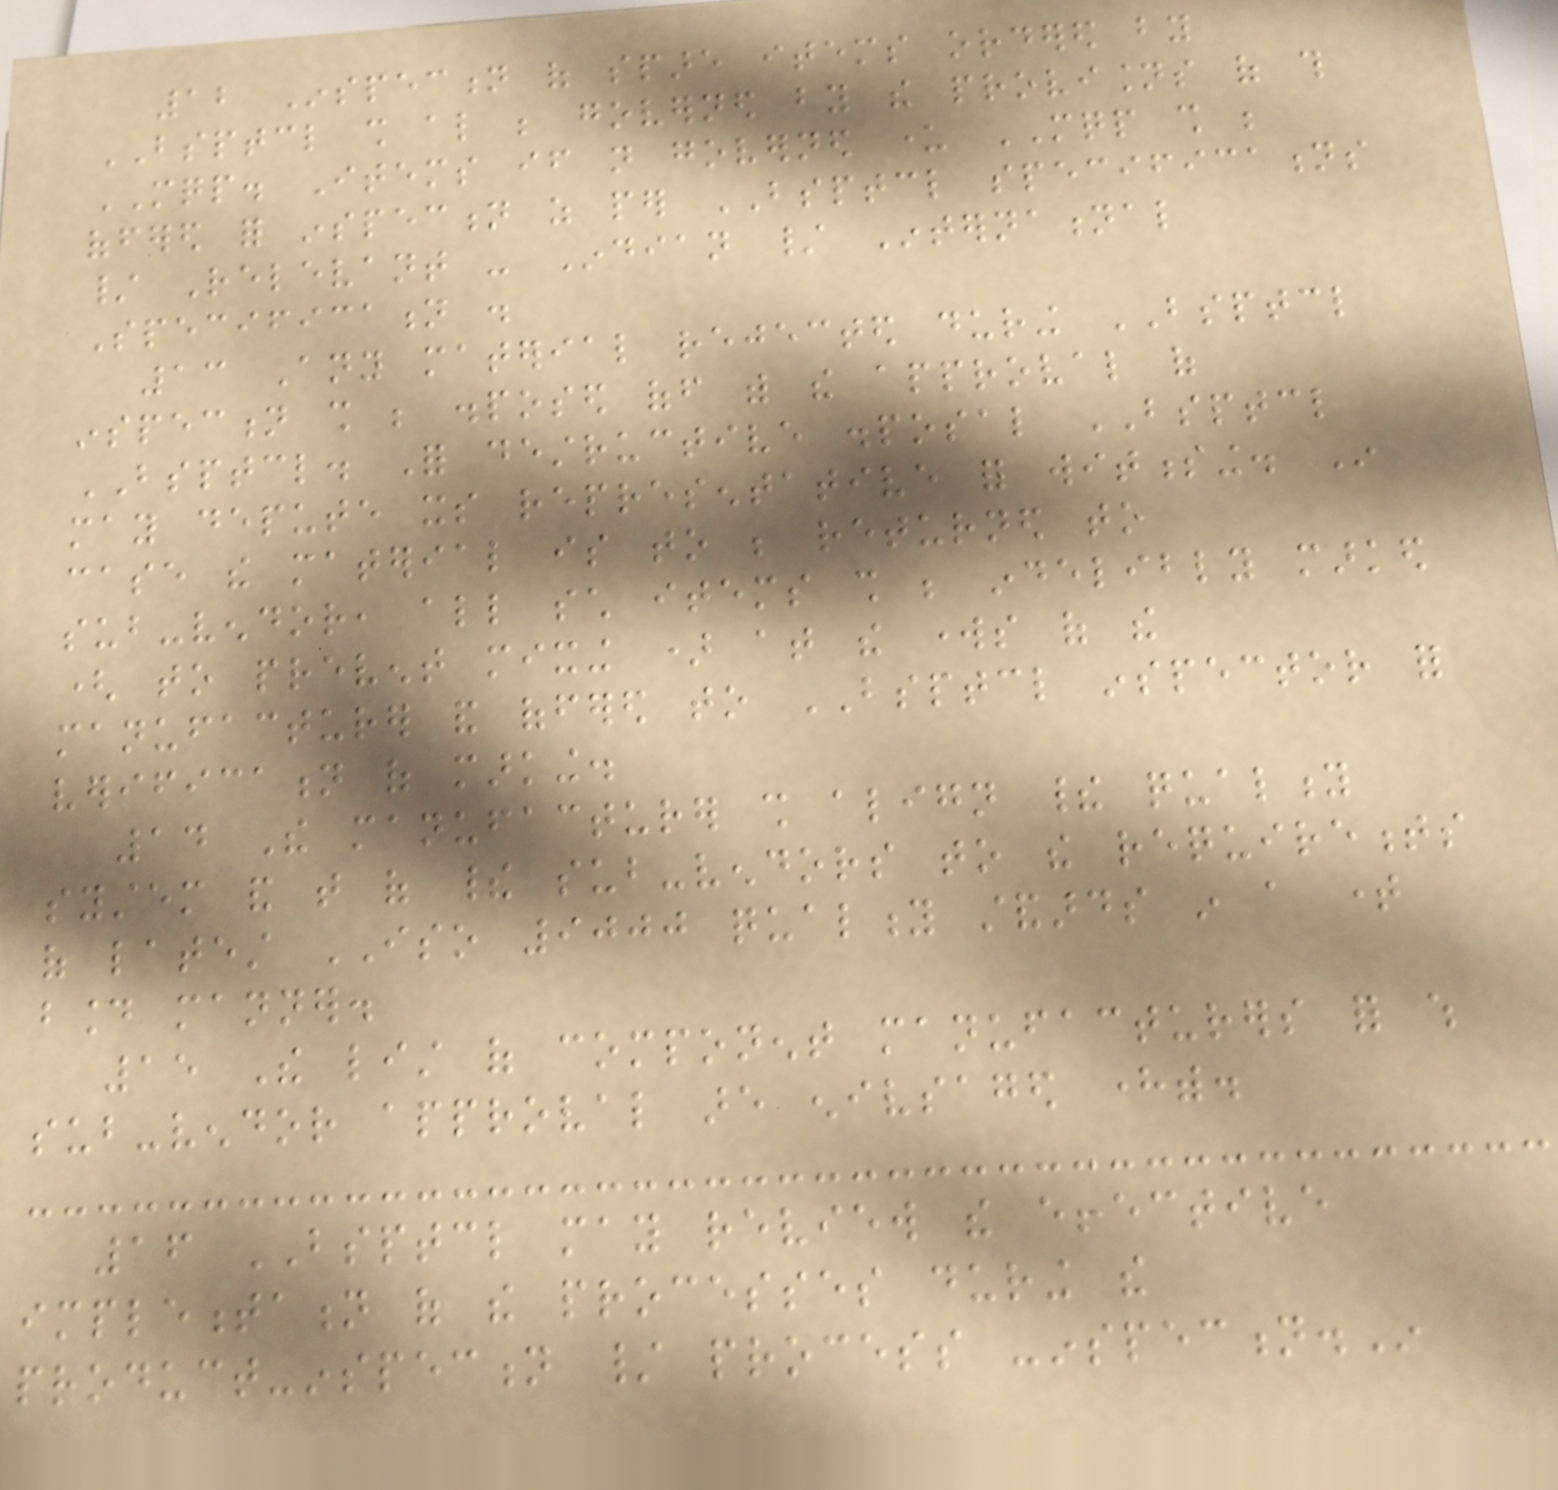12 Inspection of spare items ordered by
BSPTCL shall also be governed by the provisions of this
MQP. Items if not governed under MQP shall be
offered for inspection as per BSPTCL specifications
/ Relevant - Indian / International
Specification .
13 Any material rejected during BSPTCL
inspection shall be disposed off with the approval of
BSPTCL. For destructive disposal BSPTCL
may depute its representative for witnessing. In
case the material is to be returned to
sub-vendor, all such items shall be indelibly marked
( to prevent mixing ) at the works of the
manufacturer and offered to BSPTCL inspector for
verification of marking.
14 The manufacturer shall align their quality
system and that of their sub-vendors to the requirements
of latest ISO 9000 quality standards in a time
bound manner.
15 The list of component manufacturers for which
sub-vendor approval are enivsaged herewith.
16 BSPTCL may review the effective
implementation of the processes during the
product-inspection / process -inspection.In
